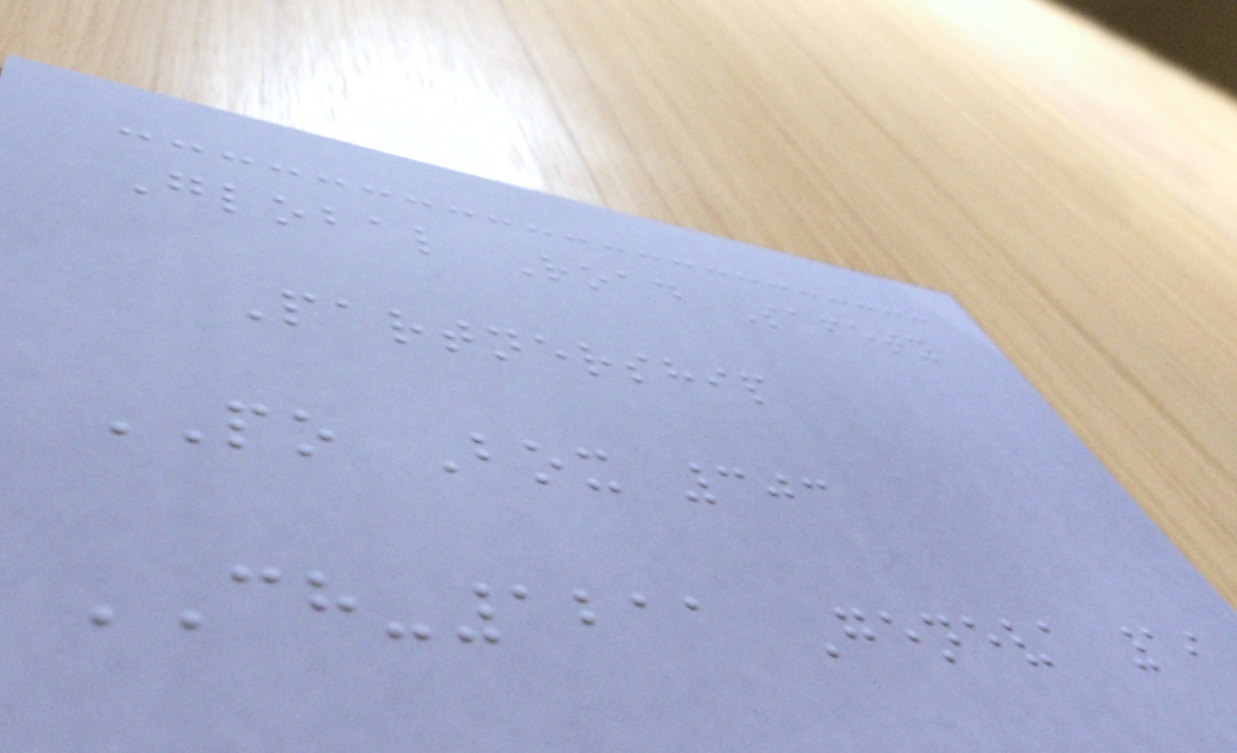Global Road Safety
Partnership
PO Box 303
CH-1211 Geneva 19
